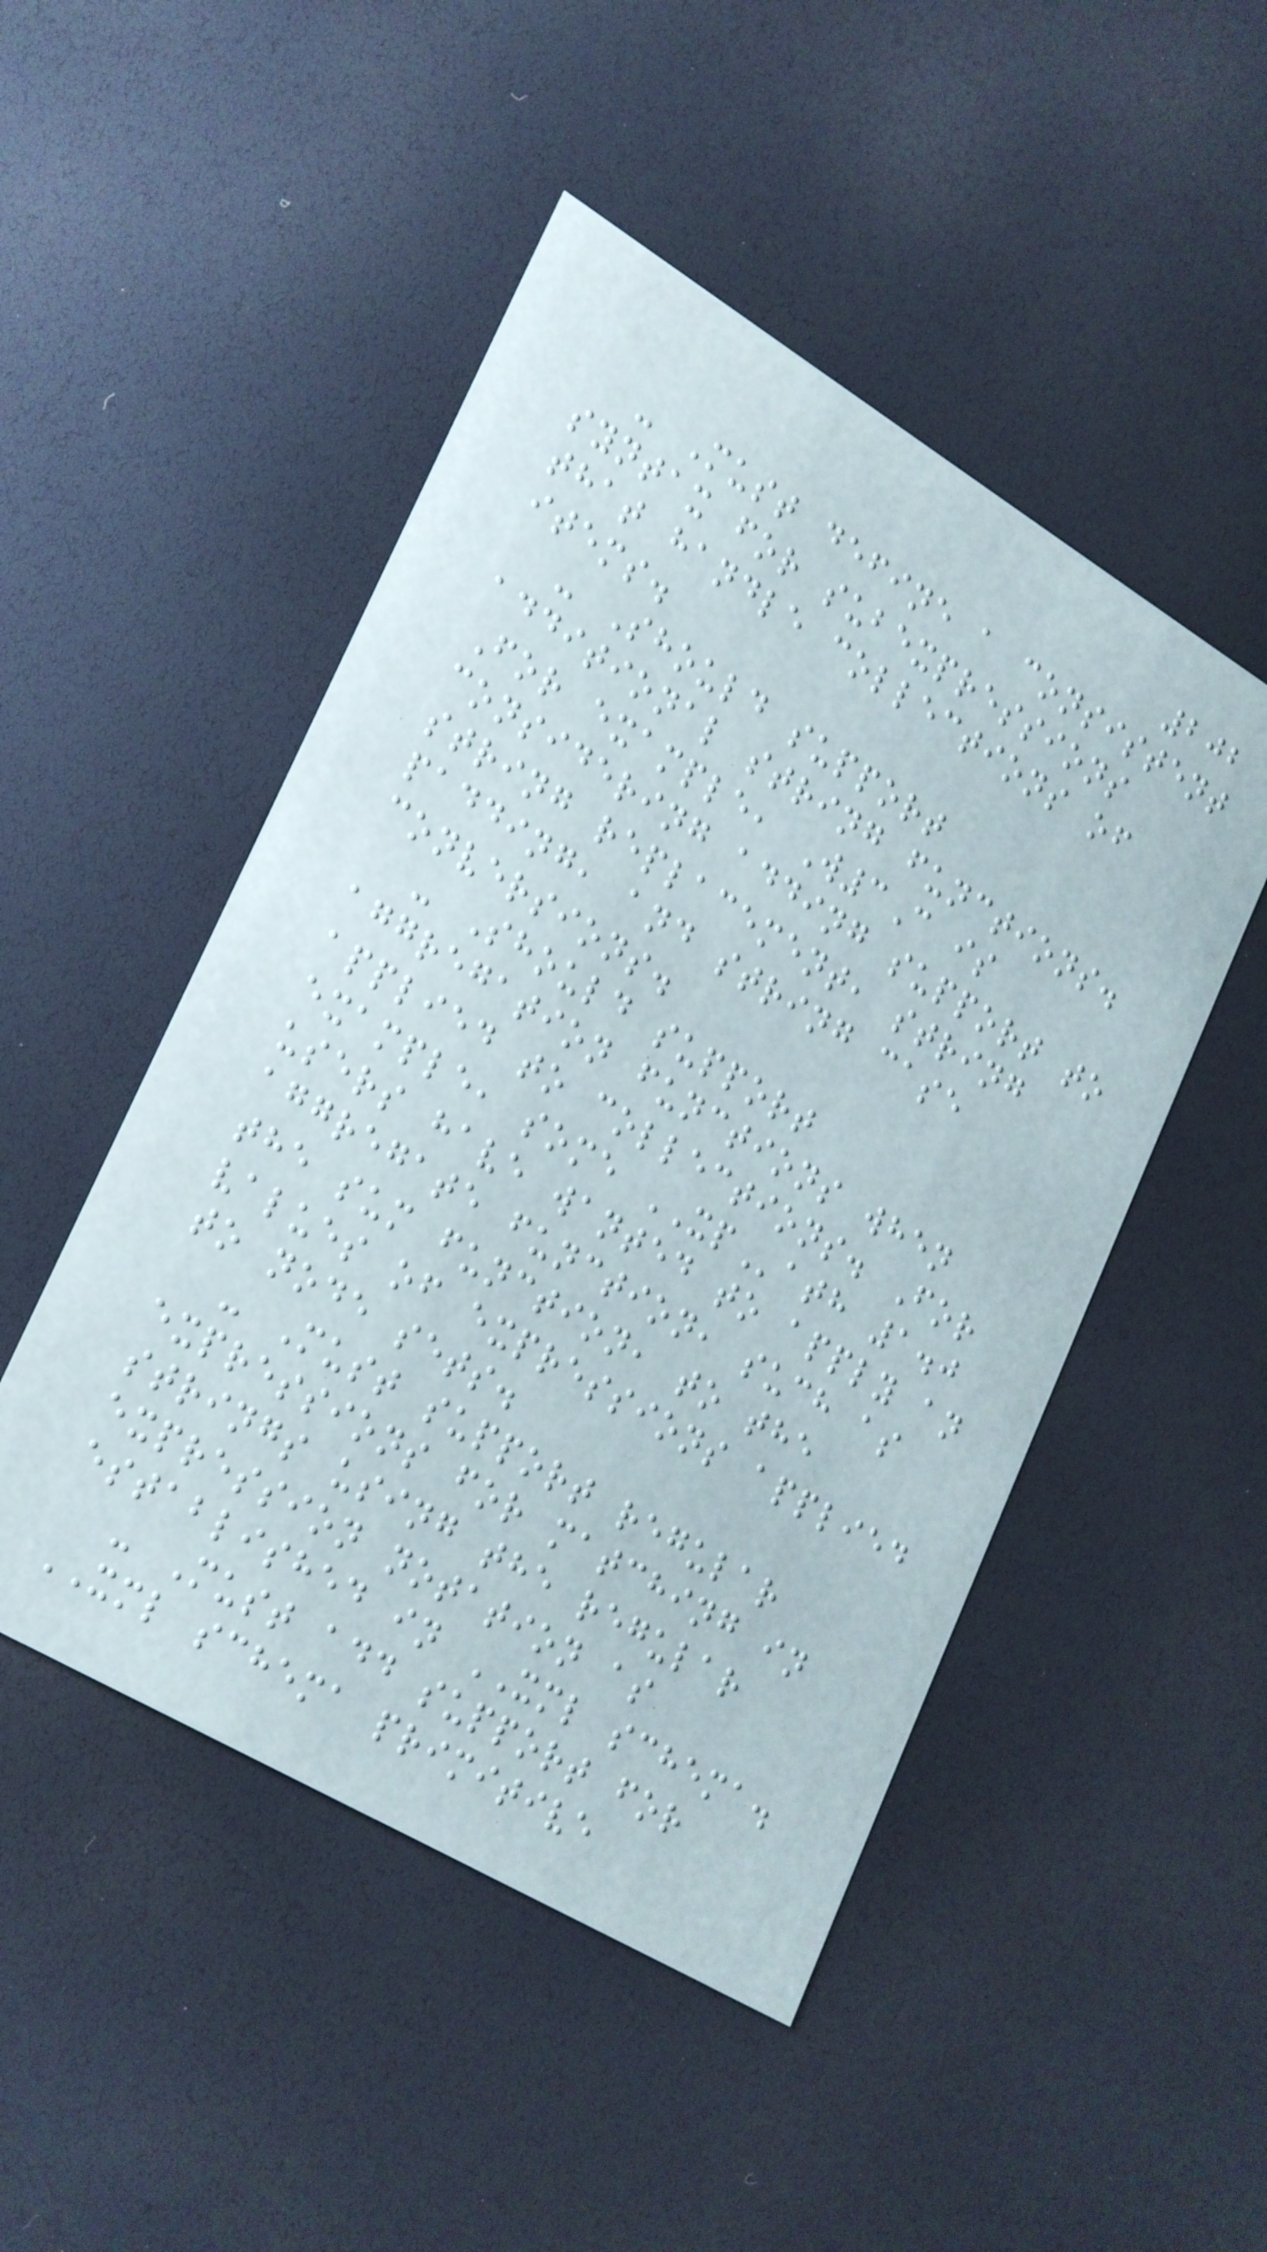202
- Must define a consistent
syntax for subexpressions
that handle collections of
items.
- Should support
additional string functions.
For example, W3C is
considering adding support to
string replacement, string
padding, and string case
conversions.
- Should support
aggregation functions when
applied to collections. For
example, some XPath 1.0
users have wanted to apply an
aggregate function, such as
the sum function, to the
values of expressions applied
to node sets.
- Must support regular
expressions for matching in
strings using the regular
expression notation as
established in XML schema.
- Must add support for
XML schema primitive
